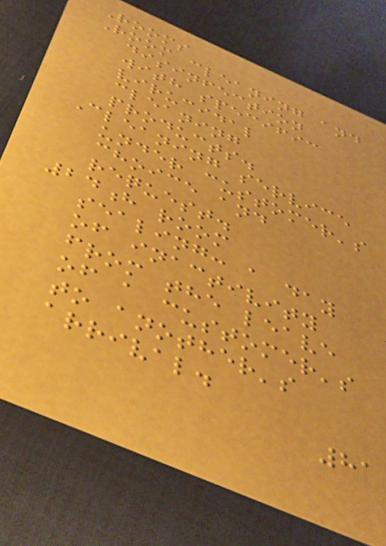Rooms
Room cleaning and
disinfection
with specific
virucidal
cleaning
products.
Cleaning service
under customer's
choice and
request.
24h room
sealing: a day
of inactivity
from the leave
of a customer's
to another's
arrival.
81
